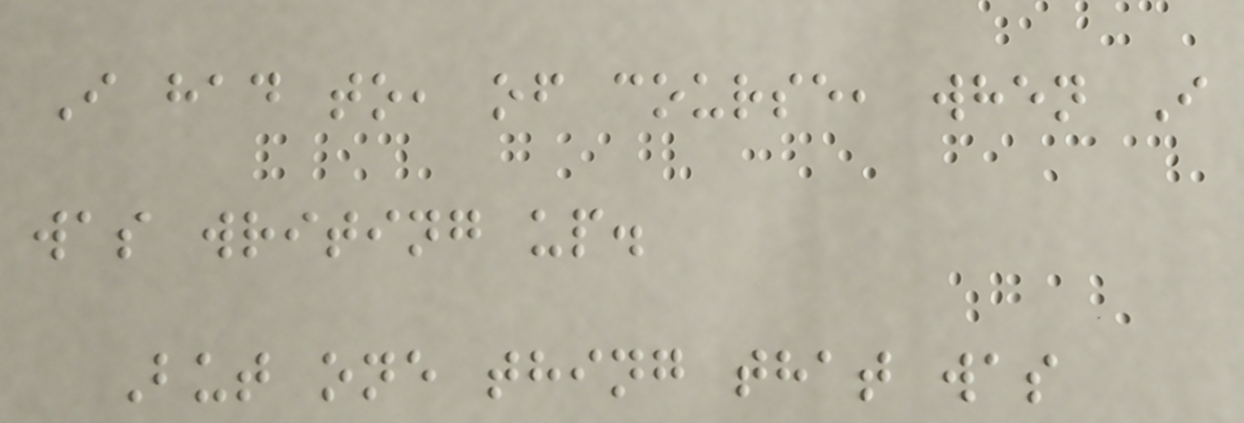I had to, of course, when I
was writing up.
But one thing that was
